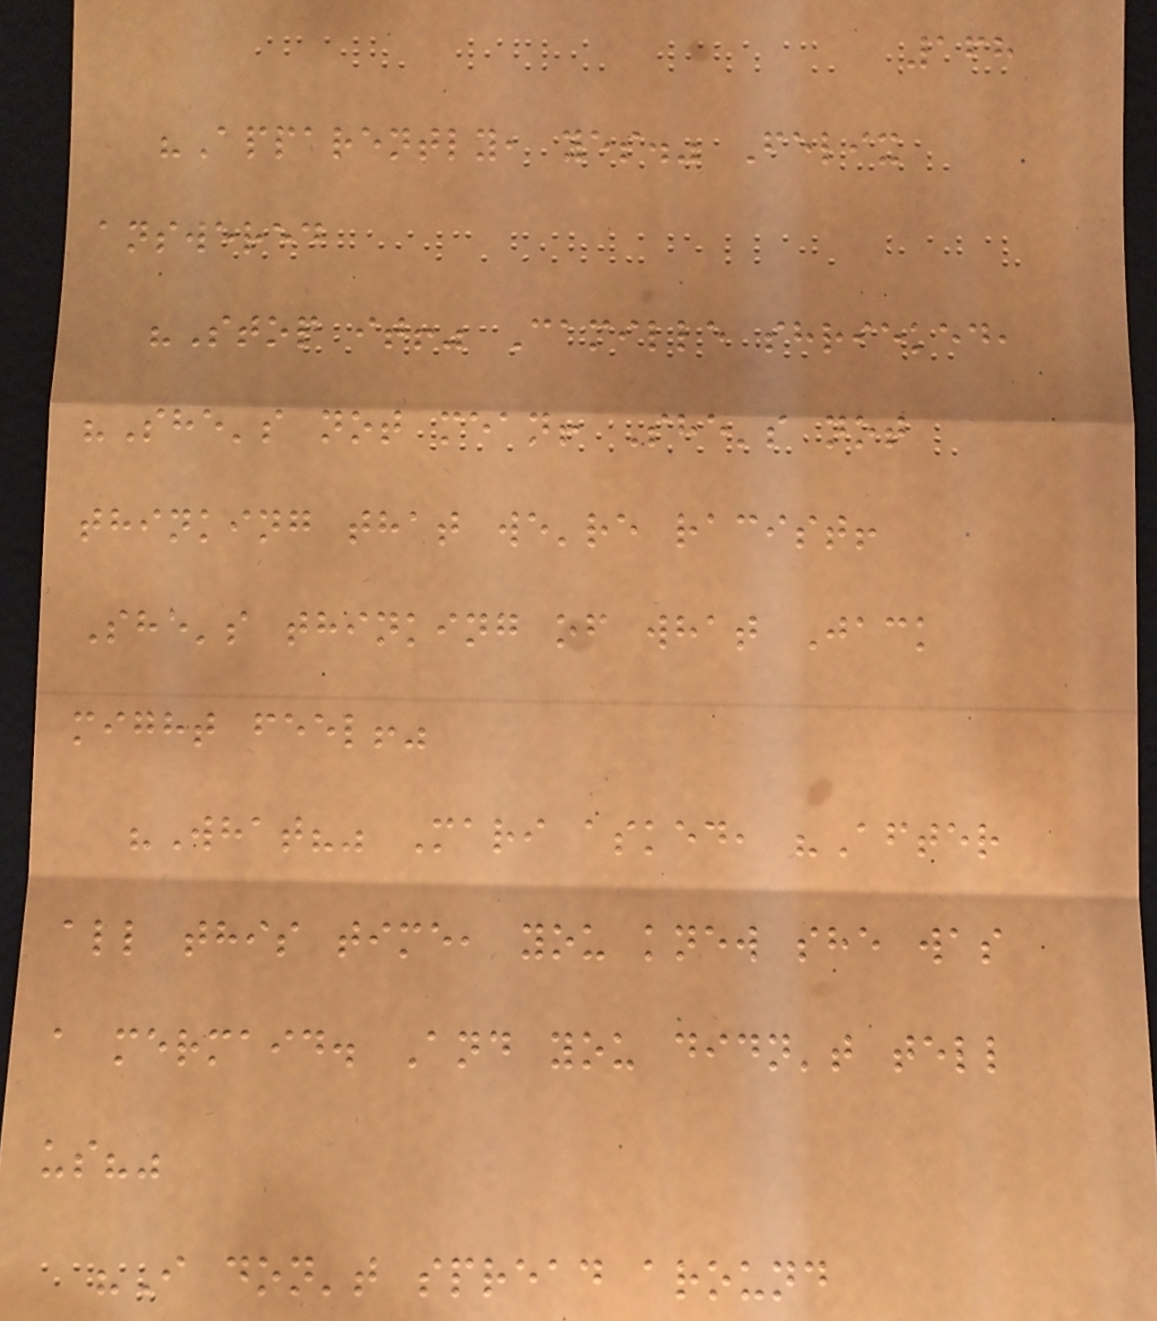168
"Apparently, yes." Felix
answered
"Stop it!" Camille shrieked,
"She's not mean! She's not
thinking that we're racist!
She's thinking of what Jack
might feel!"
"What?" Mari asked, "After
all this time, you knew she was
a mermaid. And you didn't tell
us?"
"I don't spread around
